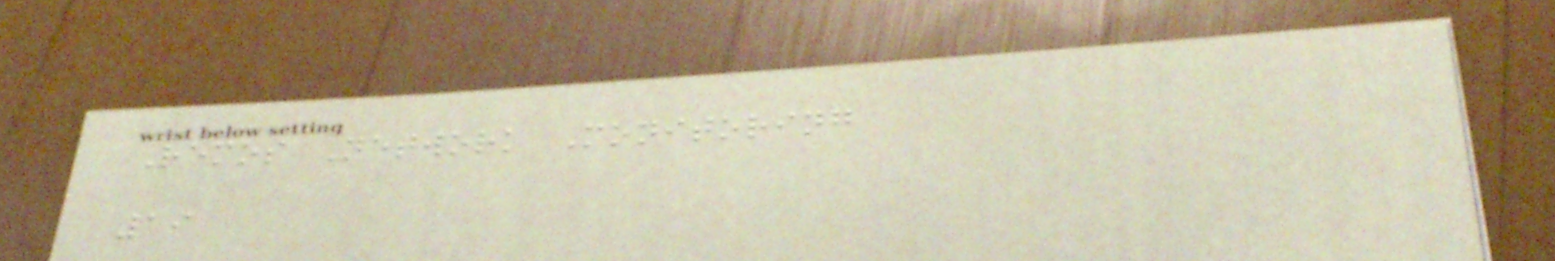Remos Network Monitoring
19
